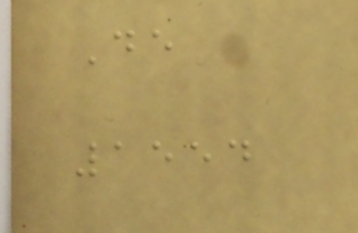De
1554
